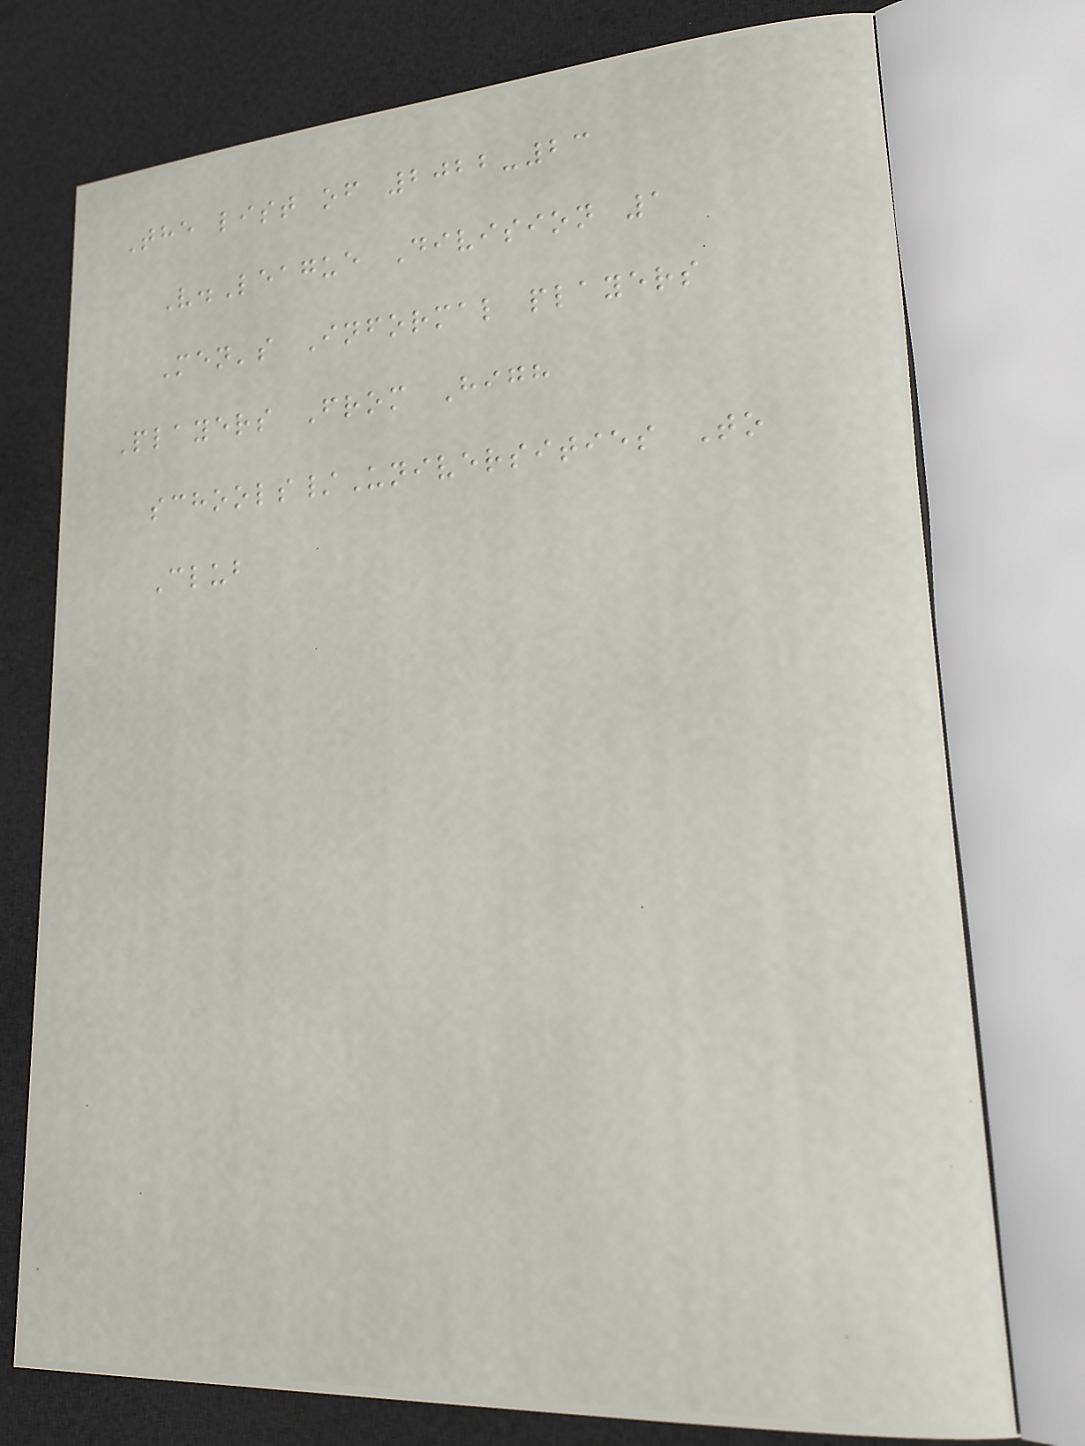The list of 2022-23
V.League Division 1
Men's Informal players
Players From High
schools/Universities To
Club
